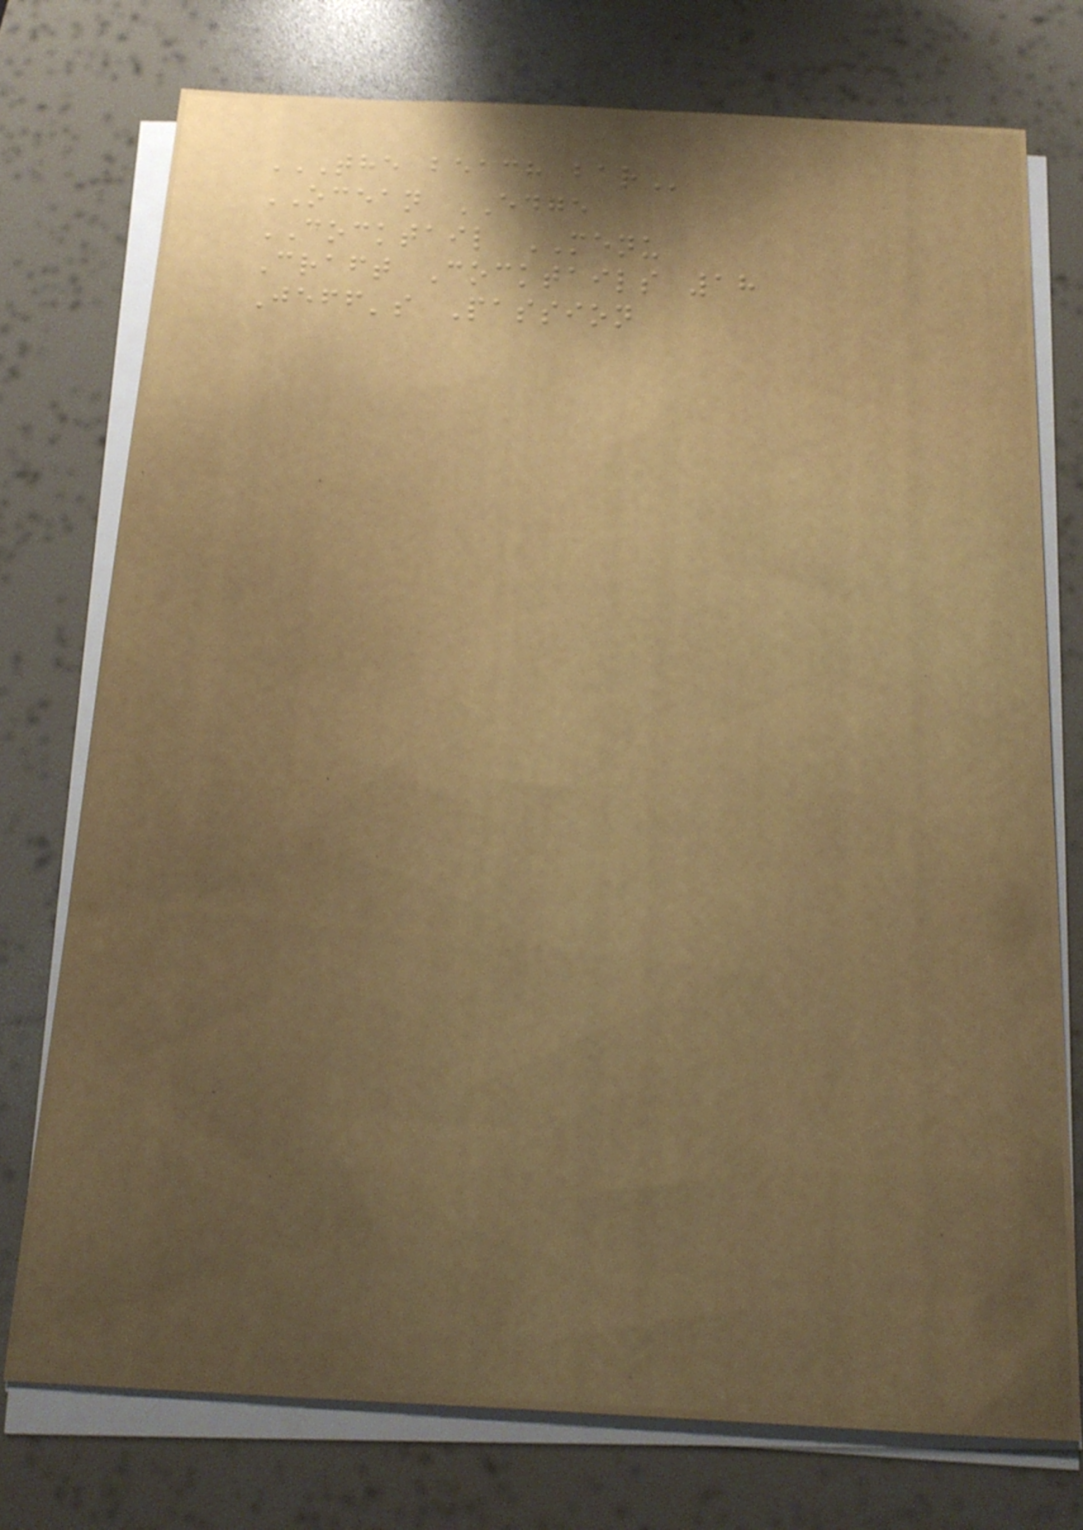THE BEACH BAR
OCEAN EDGE
COCKTAIL MENU
Craft Cocktails 18
Jeff's Passion
